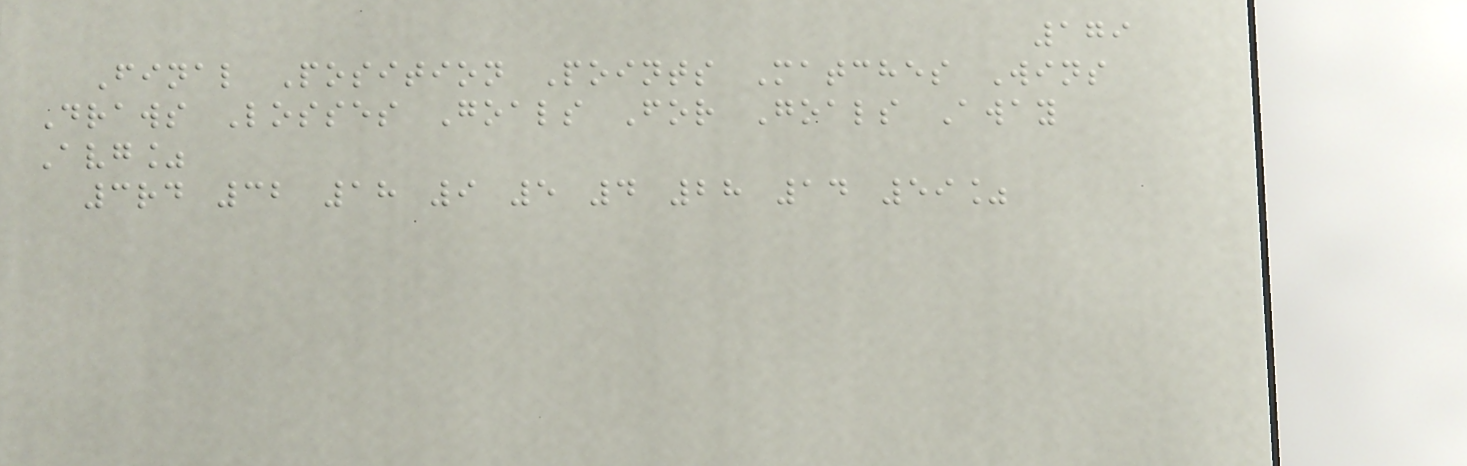179
Final Position Points Matches Wins
Draws Losses Goals For Goals Away
Avg%
3rd 32 18 9 5 4 28 14 59%
